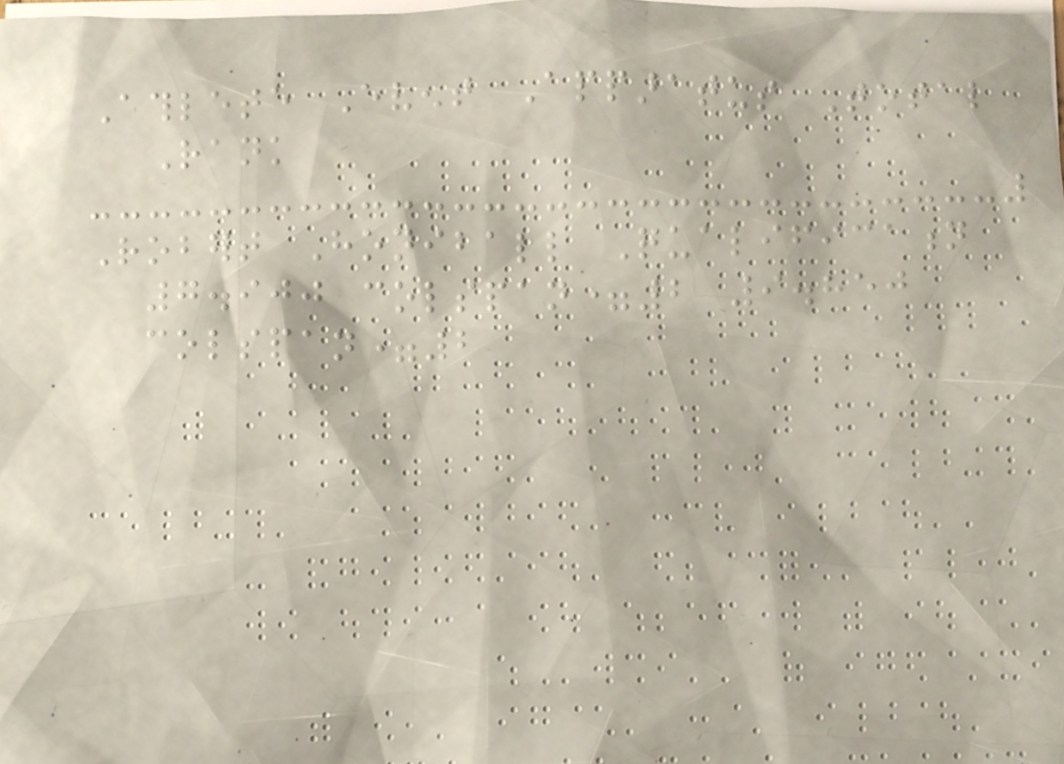Athlete Event Apparatus Total
Rank
Robert Honiball Qualification
7.900 colspan=2 9.850
colspan=2
